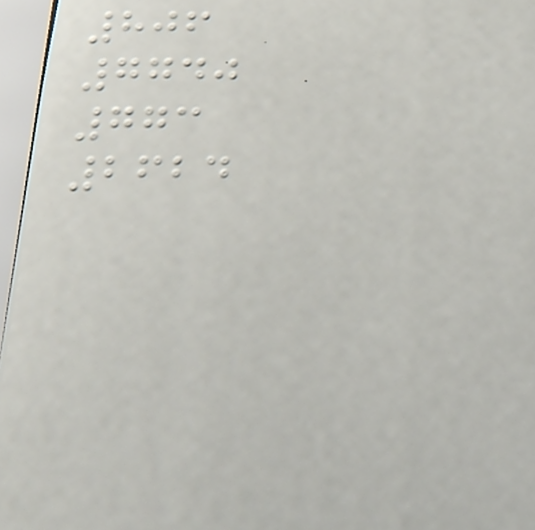806
7740
773
2624
